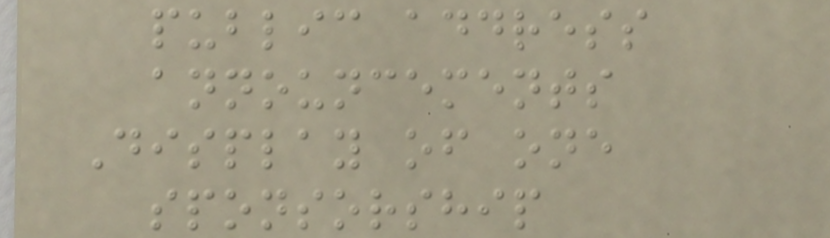public address
announcements
Display of one
sponsorship
